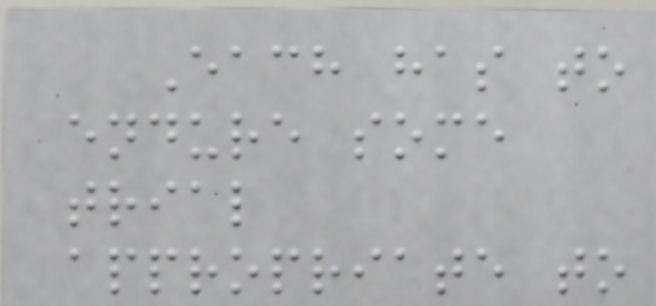Each has to
endure some
trial
appropriate to
